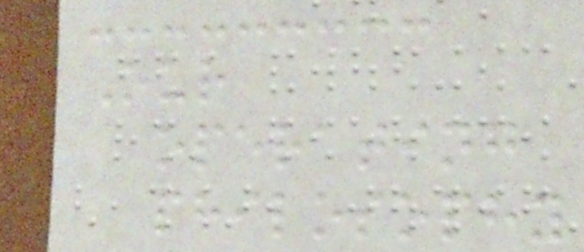Our
operating
philosophy
